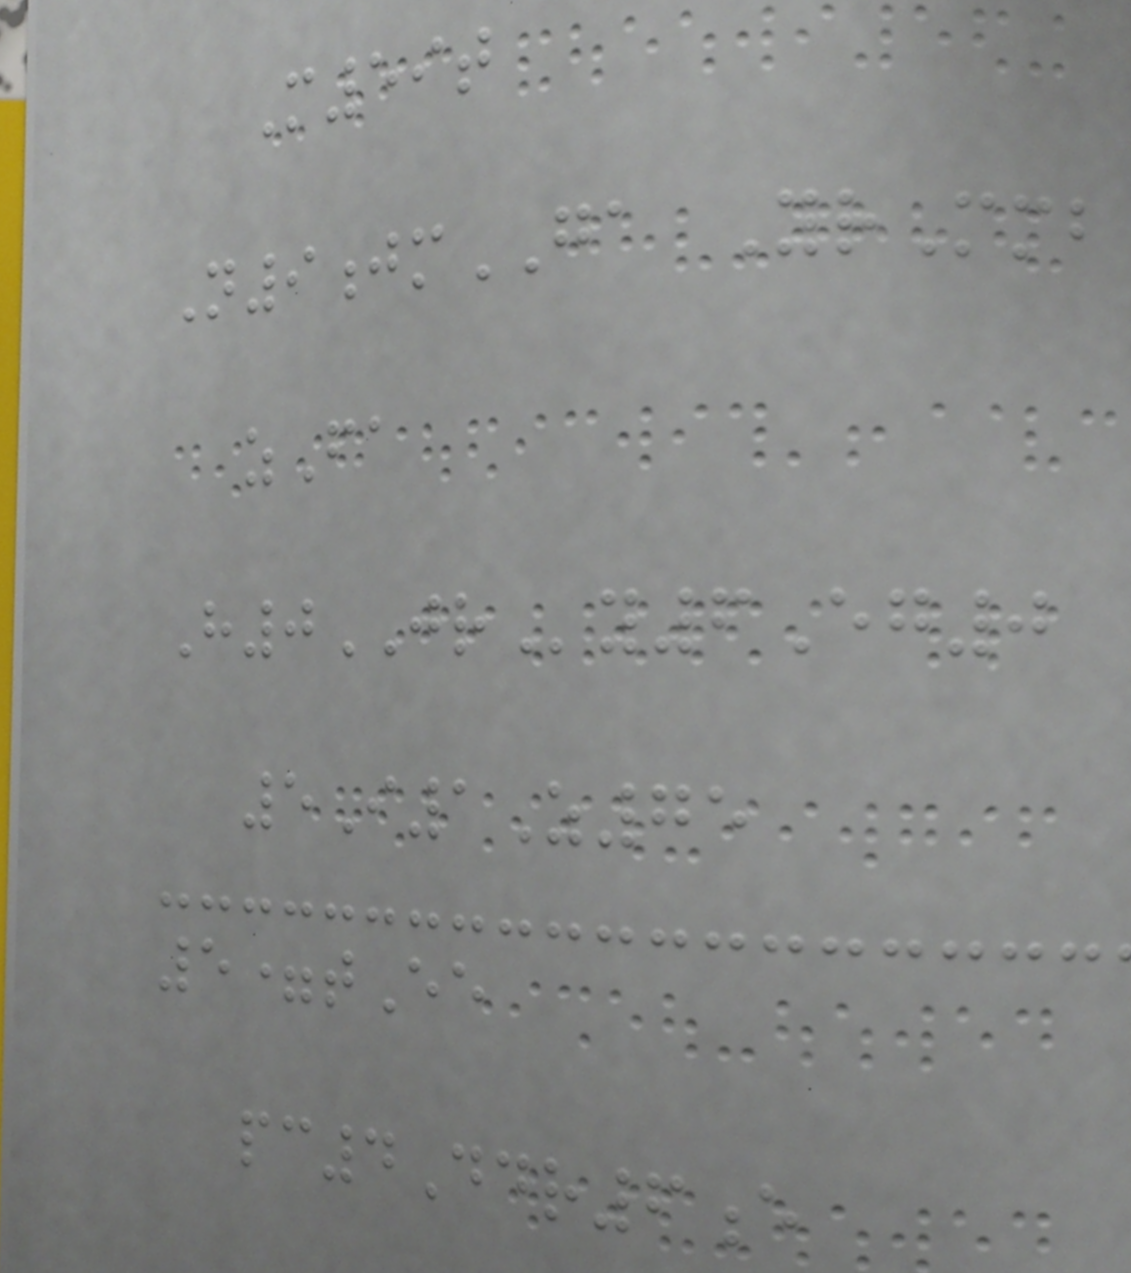M59t
N9jmGA YrMmb
zFa
H0JRy6Eg0
5I1Z75
5=tEe
pc4Ddr6e
